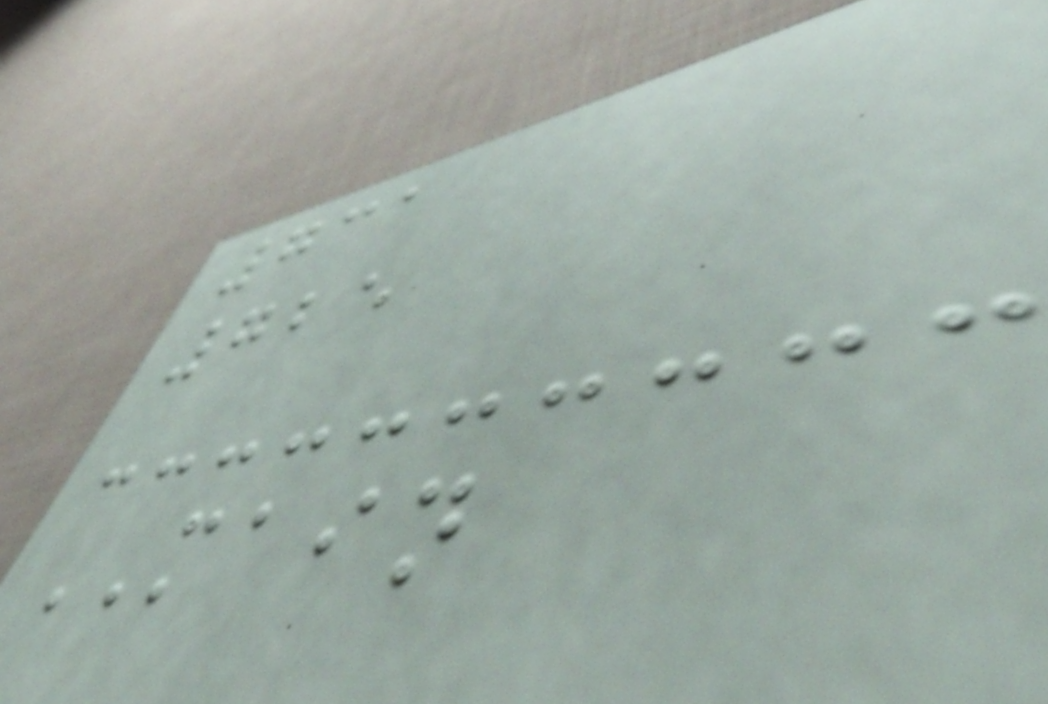731
725
MAIN
